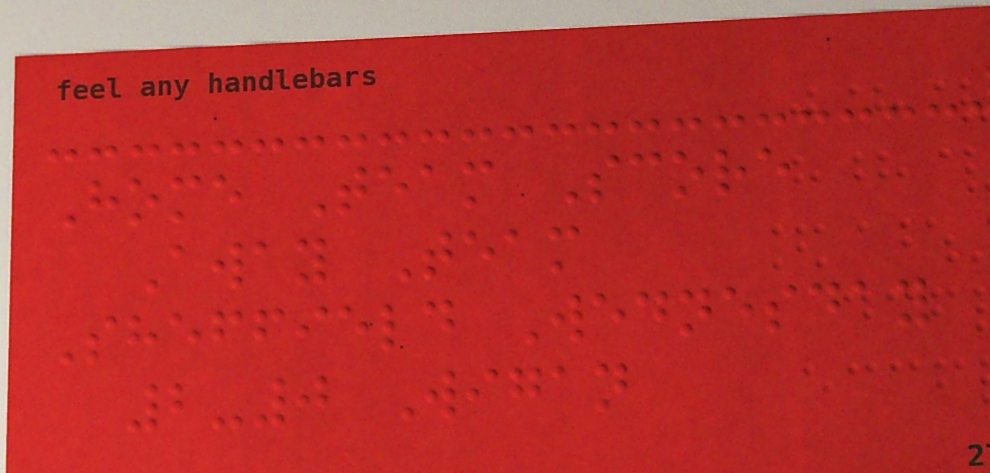Home Team Score
Away Team
Sheffield Wednesday
2-0 Wigan
